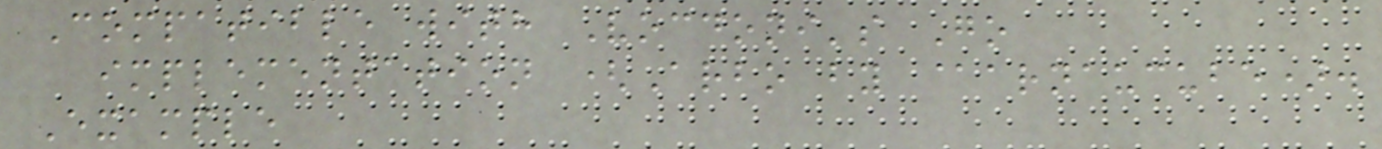Compatible with Vocdoni's Go
implementation (Arbo by @arnaucube).
Example
